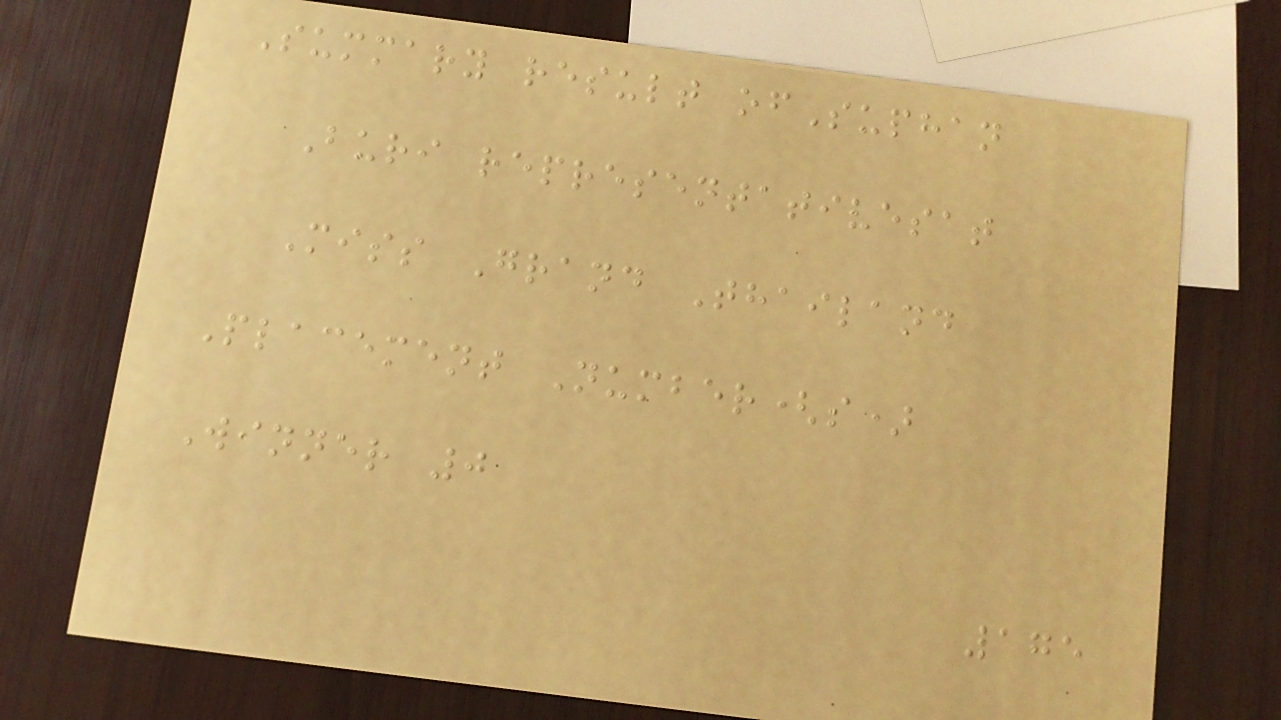Summary result ofSuphan
Buri representativesat
Miss Grand Thailand
Placement Number(s)
Winner 0
175
